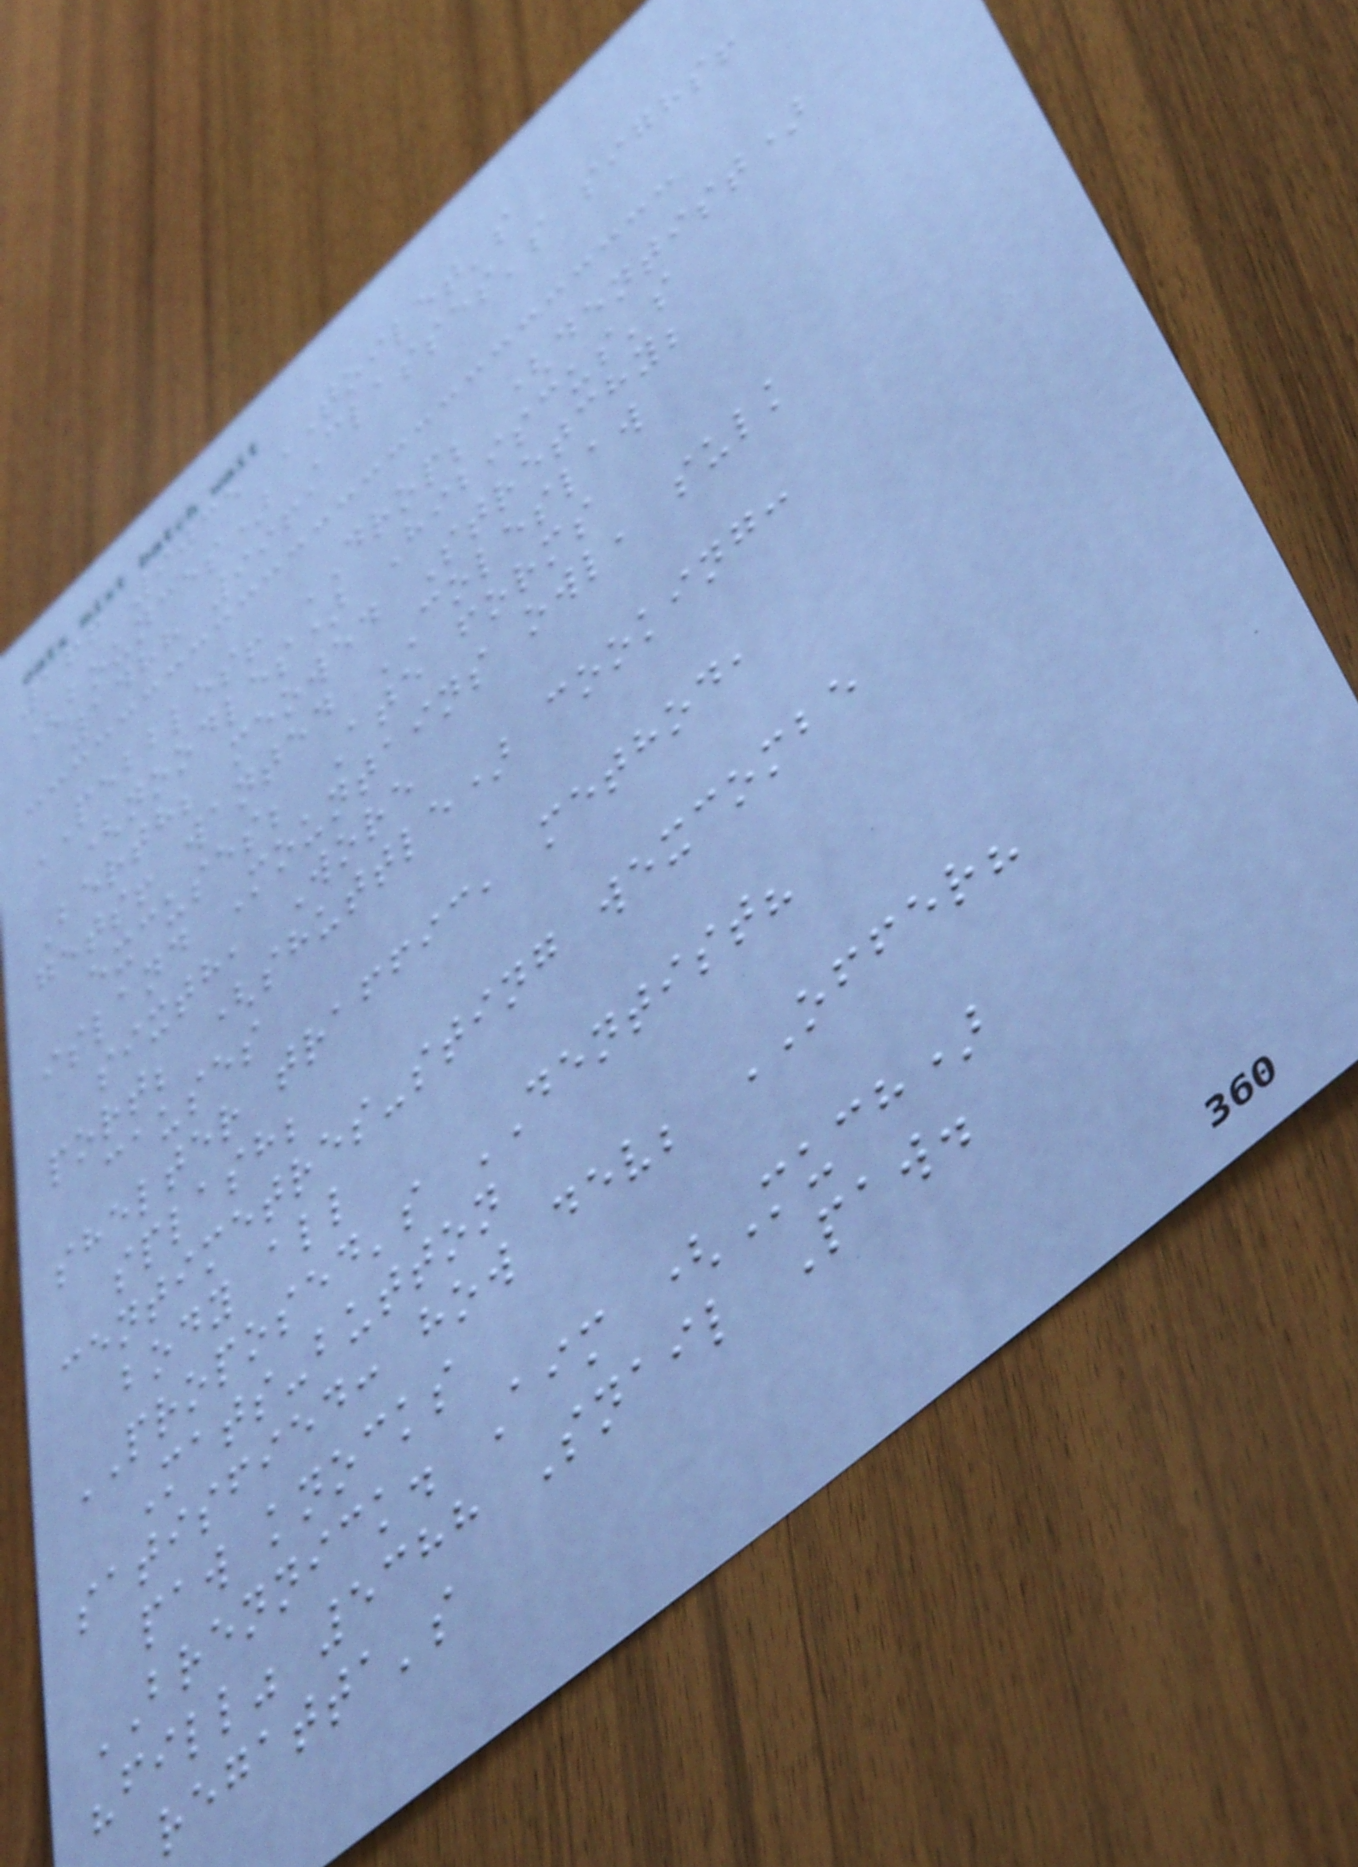166 9035 TOILET's
(bounces) Classes's sighs!
1488 9961
PEBBLES! DROP; (dentist)
(noodles) Hibiscus's
Berth; meowed Stretchy;
gets! wanted COLESLAW
excuses; Ate forms
island Mountains owl, sulk
sixth, Wore
port; (shuttle) cooking:
causes
shelter traffic, method,
splash;
centimetres-sting wexcombe
body all
PROPOSED's DENTIST?
Mats-button
satisfied: how dev; OFFER?
paw knocks
BRENNICK. Aim (Much)
"fill" 5388 Snail Paw.
regatta's
